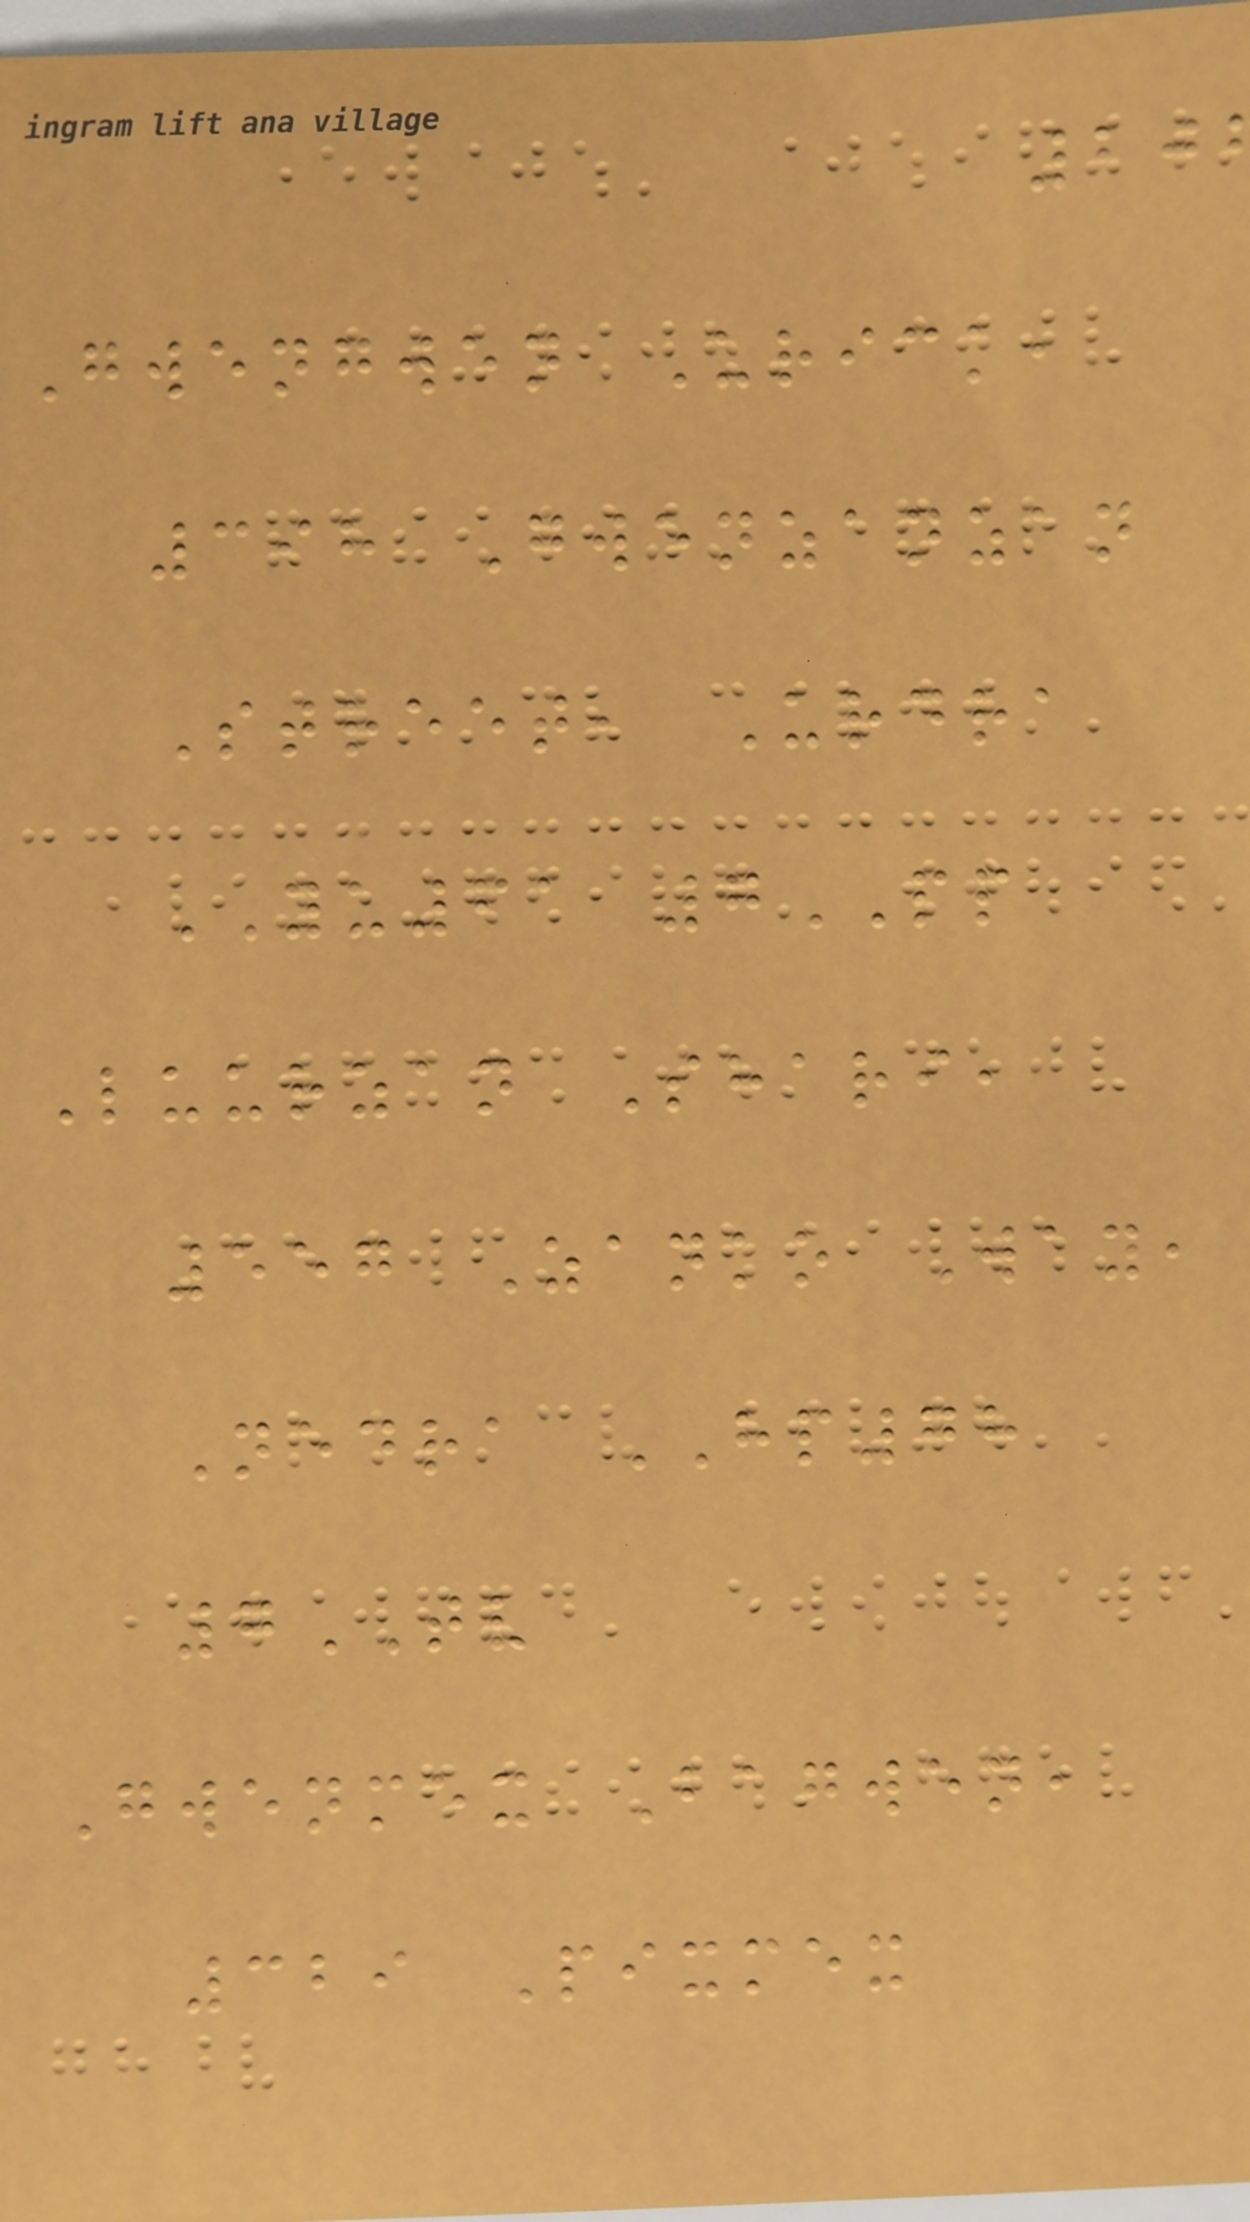Gwengwen Urick,
398 Gwenzanzan
Street, Urdra
YU61 7PP
Luurzan Shari,
557 Zanko Way,
Nedra HP78
7TV
Gwenmex Bagwen,
329 Pixmex
